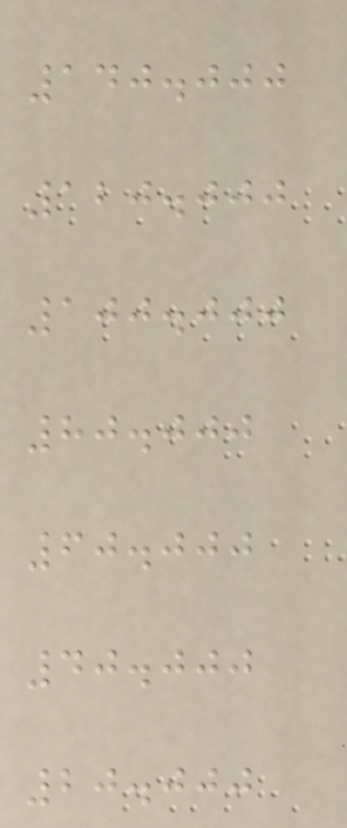140.000
120.000
100.000
80.000
60.000
40.000
20.000
